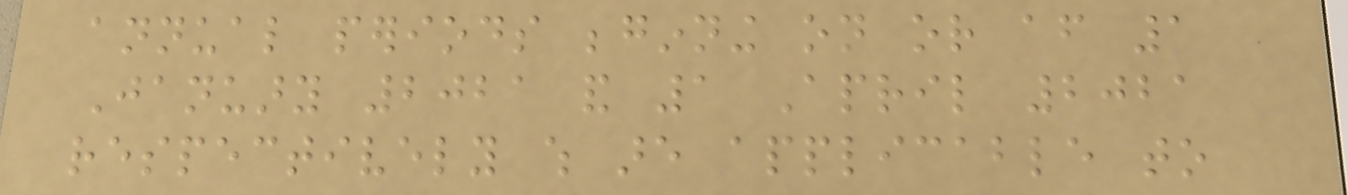annual periods beginning on or after 1
January 2021 and 1 April 2021
respectively which are applicable to
